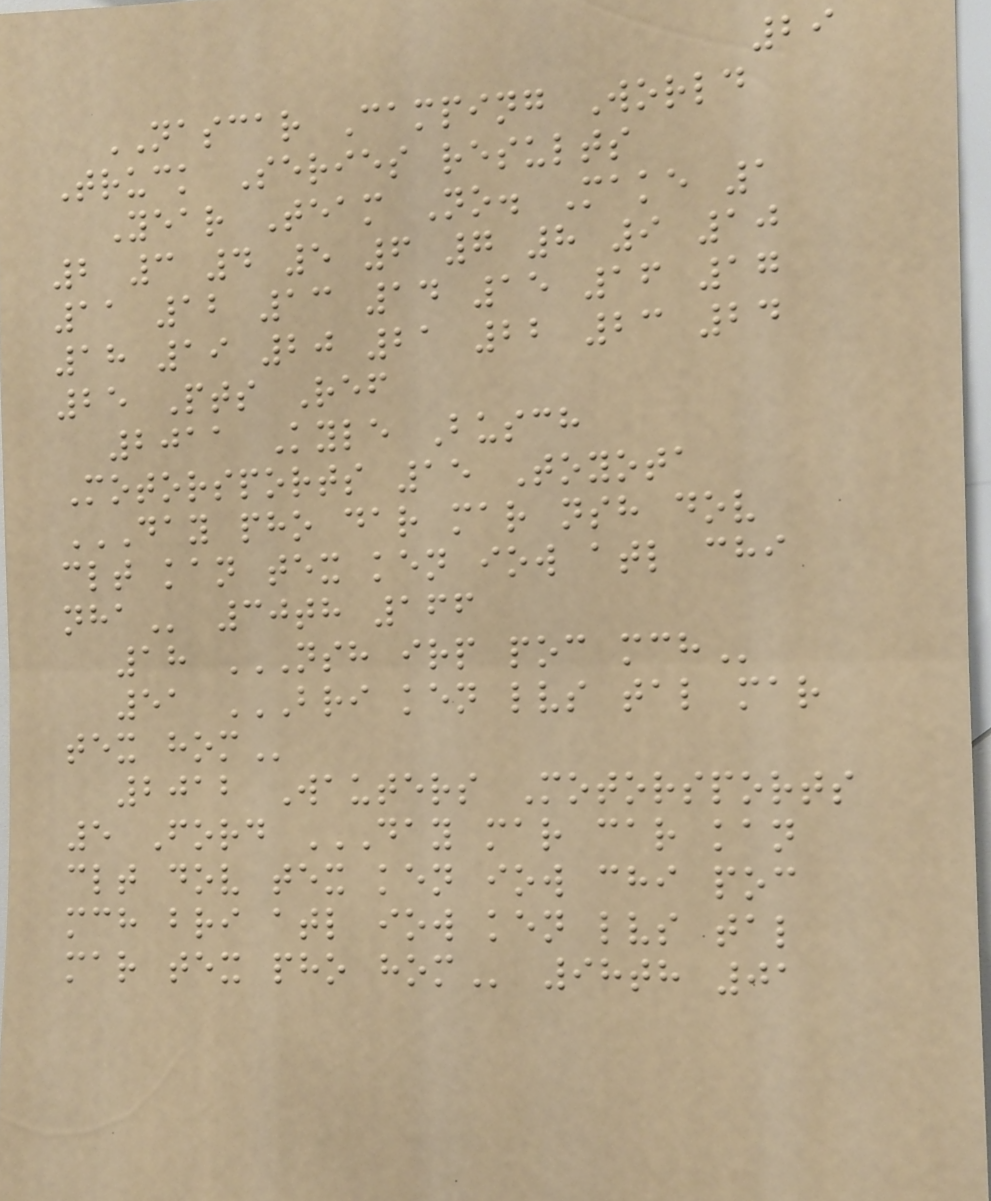29
NASCAR Camping World
Truck Series results
Year Team No. Make 1
2 3 4 5 6 7 8 9 10
11 12 13 14 15 16 17
18 19 20 21 22 23 24
25 Pts Ref
2011 Kyle Busch
Motorsports 15 Toyota
DAY PHO DAR MAR NSH DOV
CLT KAN TEX KEN IOW ATL CHI
NHA 30th 166
18 NSH IRP POC MCH
51 BRI KEN LVS TAL MAR
TEX HOM
2012 Wauters Motorsports
5 Ford DAY MAR CAR KAN
CLT DOV TEX KEN IOW CHI POC
MCH BRI ATL IOW KEN LVS TAL
MAR TEX PHO HOM 98th 01
